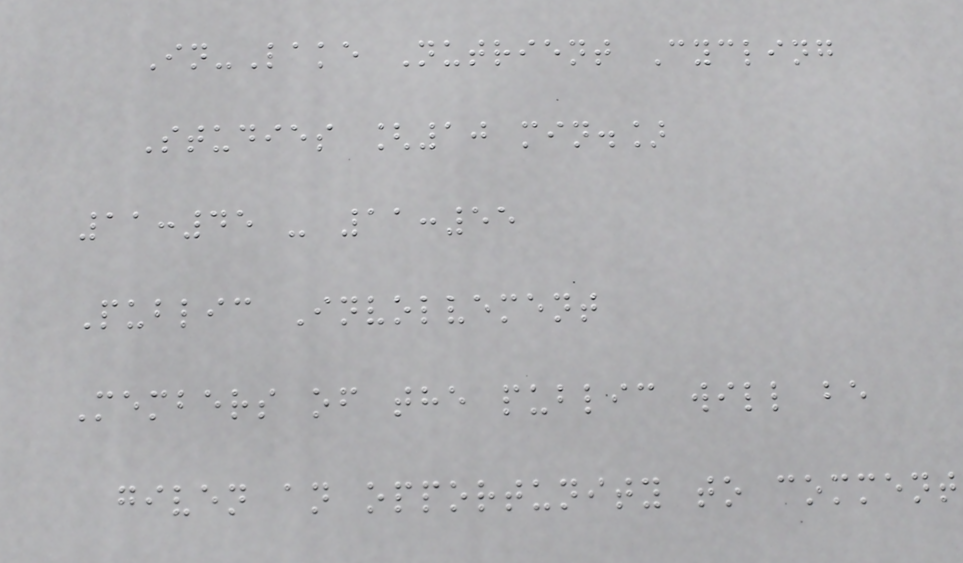In-Lake Nutrient Cycling
Studies [10 min.]
11:45 - 11:55
Public Involvement
Members of the public will be
given an opportunity to comment
